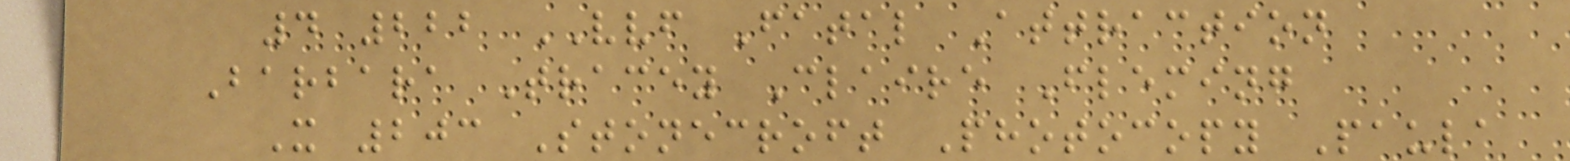4 222 VVF Fatal Attraction
Barbara Tracey Claire Fleming
X 203 Stonecroft Photocopy Paula
